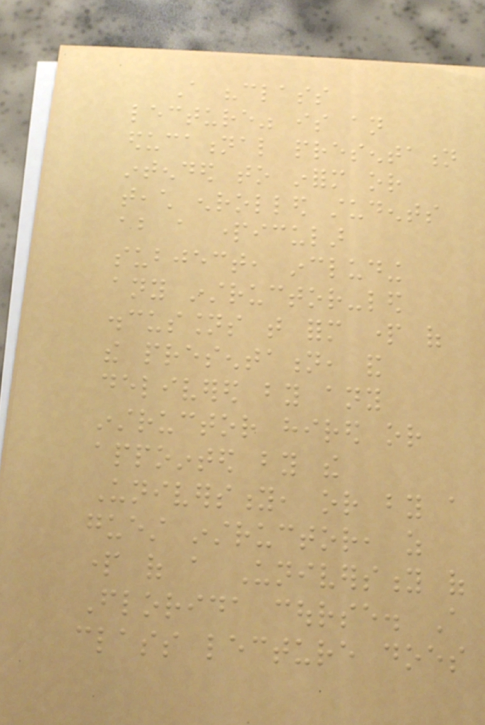A "class
lecture" is an
educational presentation
intended to inform or
teach enrolled students
about a particular
subject, including
any instructor-led
discussions that form part of
the presentation, and
delivered by any
instructor hired or
appointed by the
University, or by a
guest instructor, as
part of a University of
Florida course. A
class lecture does
